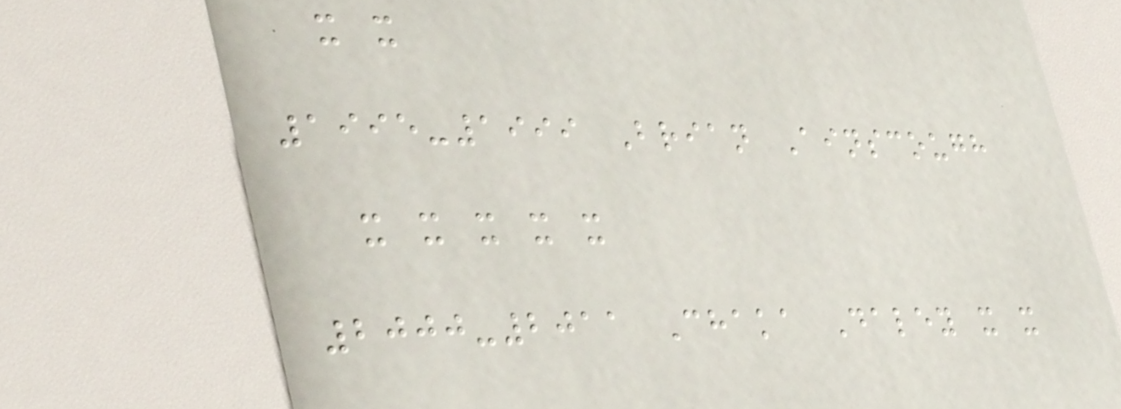x x
1995-1999 Brian Ainscough
x x x x x
2000-2011 Chaka Daley x x
